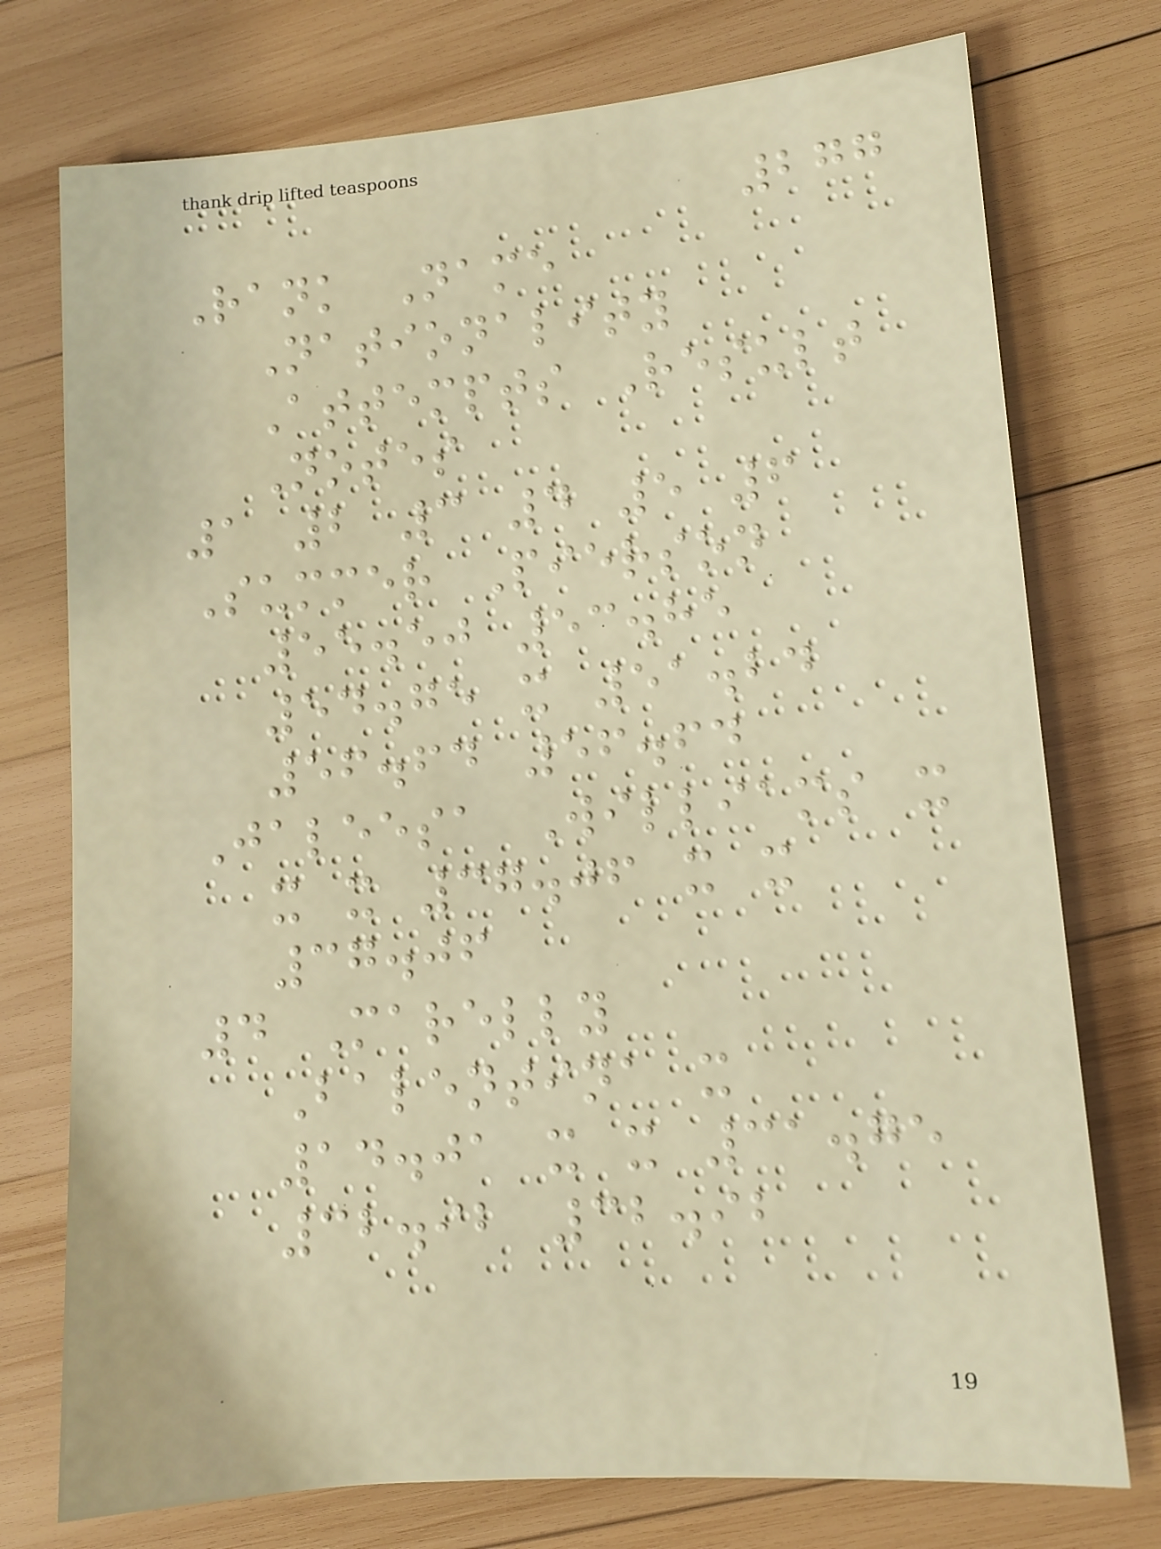277
Rank Name
Nationality
Attempts Result
Notes
1 2 3 4 5 6
Summer Pierson
55.50 53.85
54.75 x 51.24
56.64 56.64
Jaleesa Williams x
x x 37.06 x x
37.06
4 Marelly
Balentina x
14.01 x x 31.75
32.92 32.92
